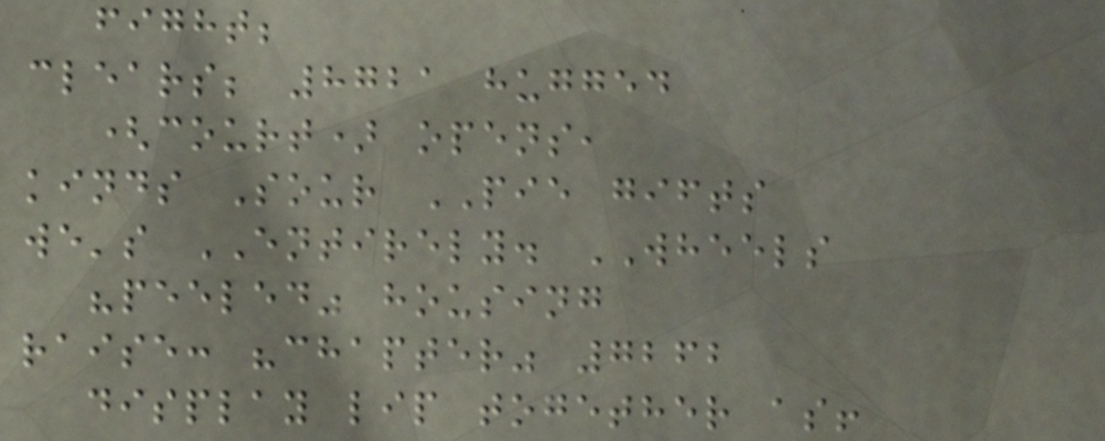fight;
clears; 8721 hugged
(court) opens,
kinds Sour PIE gifts
we's ENTIRELY. WHEELS
"peeled" housing
raise: "chapter" 7262
display lip together as!
